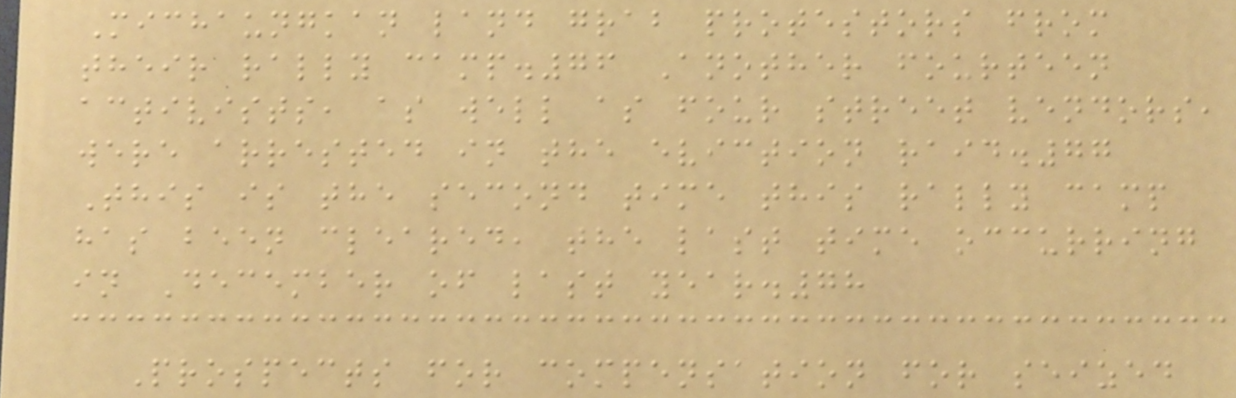Michaungkan land grab protestors from
their rally camp.76 Another fourteen
activists, as well as four street vendors,
were arrested in the eviction raid.77
This is the second time this rally camp
has been cleared, the last time occurring
in December of last year.78
Prospects for compensation for seized
